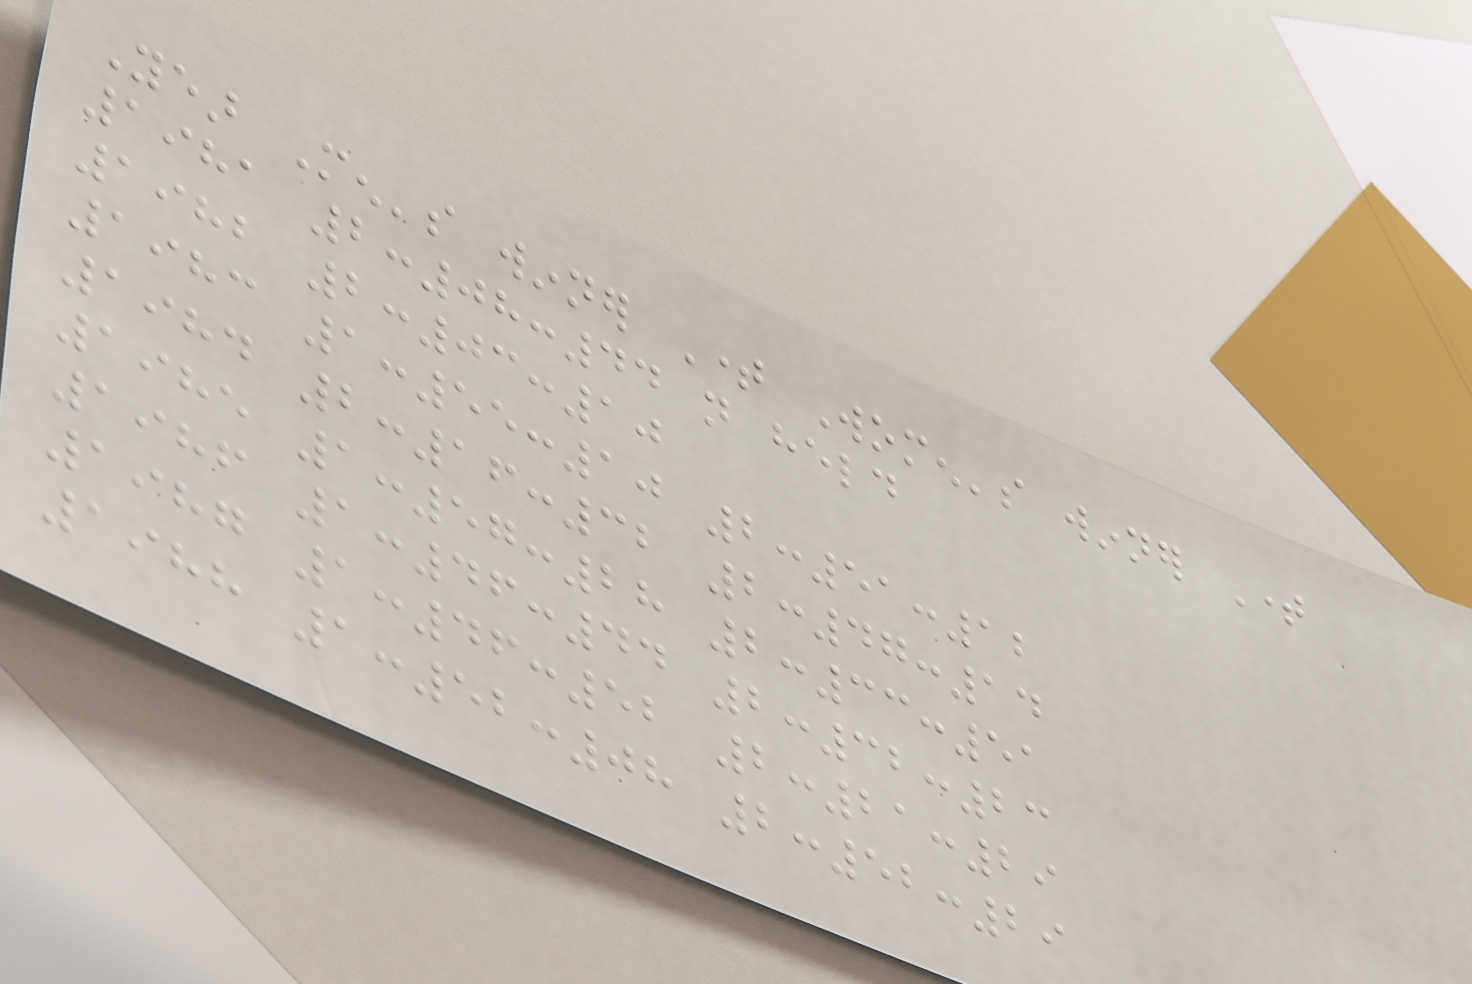Year Men's winner Time Women's winner Time
1981 2:08:44 not held
1982 2:03:10
1983 1:55:10 2:51:12
1984 2:16:32 2:47:14
1985 1:57:28 2:33:51
1986 1:46:44 2:32:23
1987 1:46:52 2:21:29
1988 1:52:08 2:52:29
